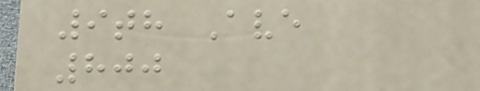9th Ave
800
